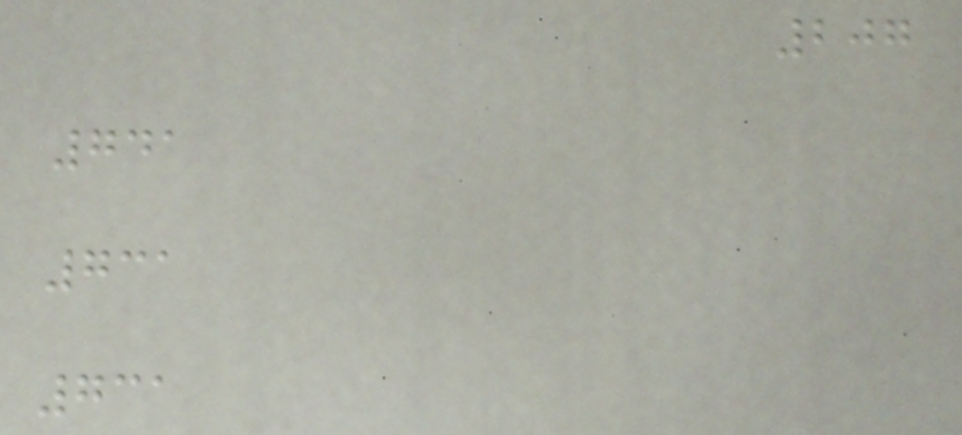207
741
731
731
